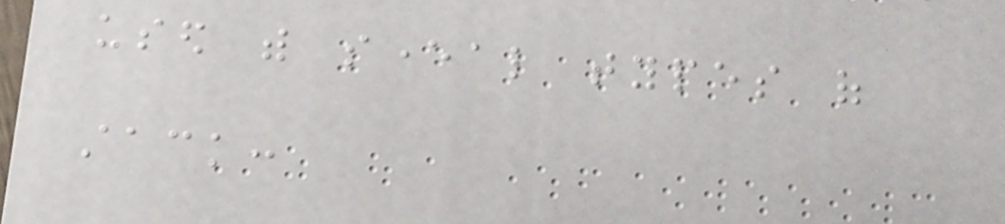used with several types of
stack:
